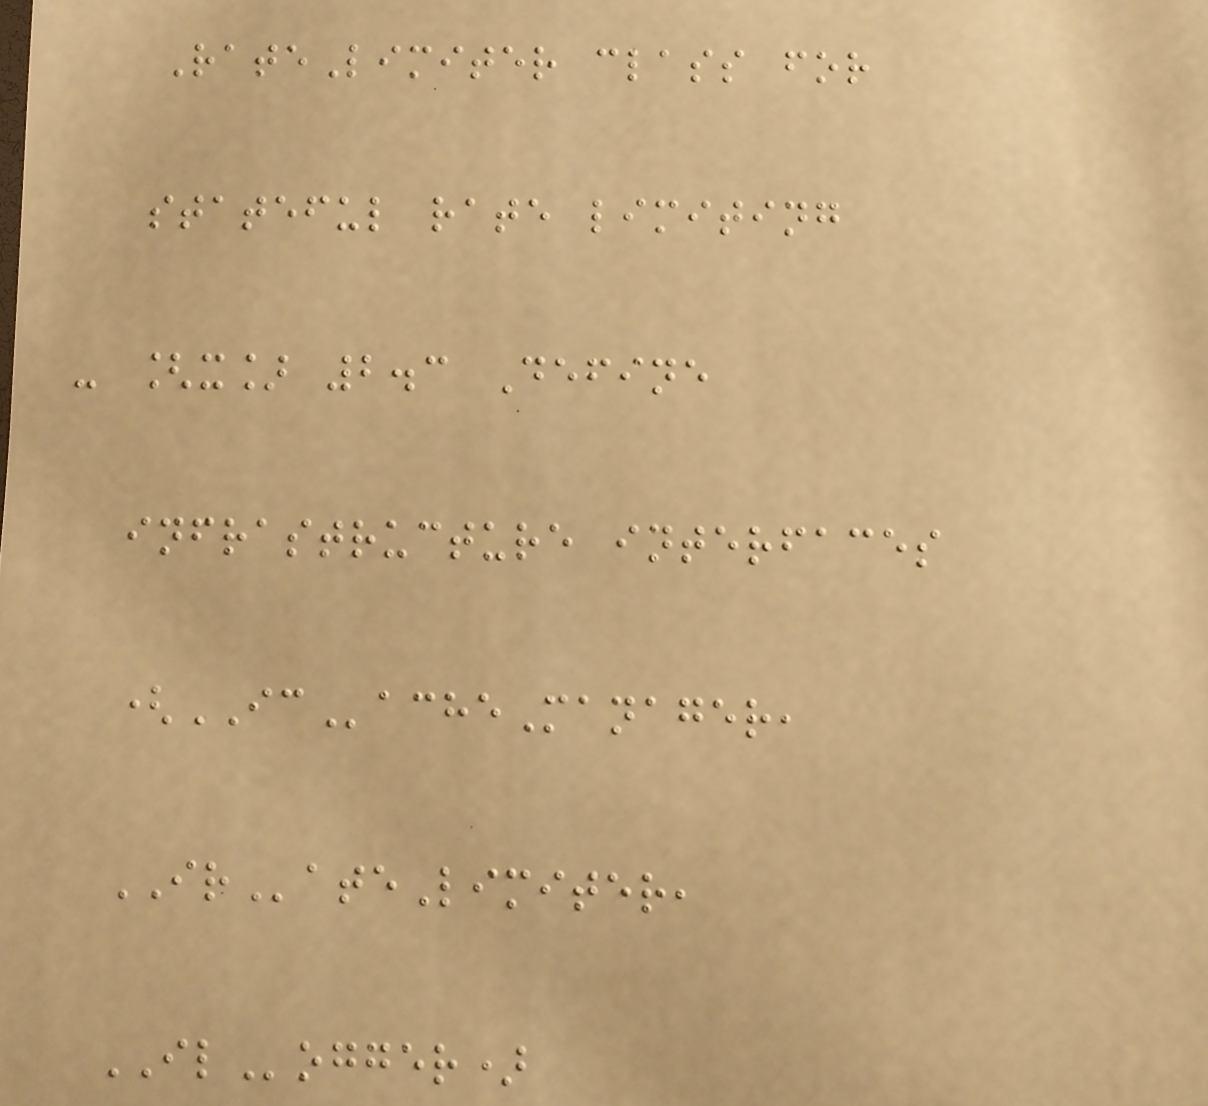RateLimiter class for
stateful rate limiting
- [x] 2.3 Define
infrastructure interfaces
(ICacheManager,
IRateLimiter,
ILogger)
